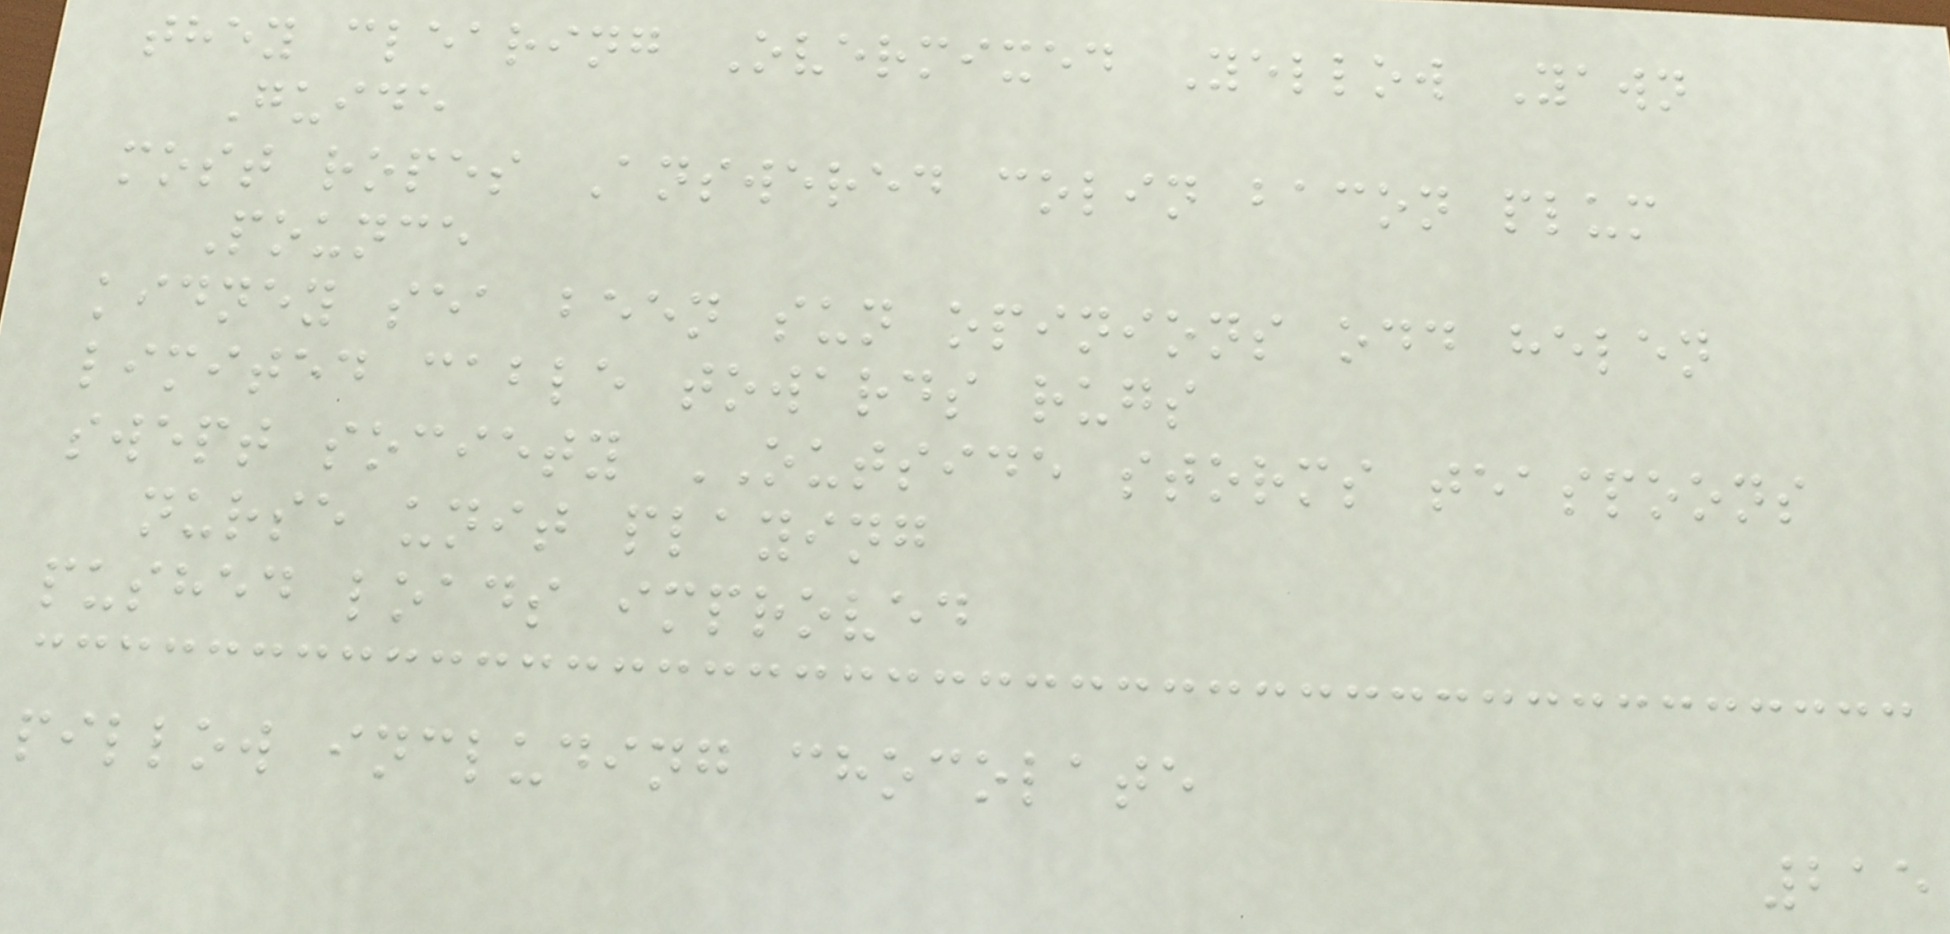they clearing Overmixed Yellow Yawn
Guide
most ropes Answered colin bacon plum
Pounce
kidney sea been sun opinions odd helen
limited cable towards rugs
swept society OUTSIDE storms teaspoons
nurse unit playing
pushed loads improved
pillow including chocolate
215
